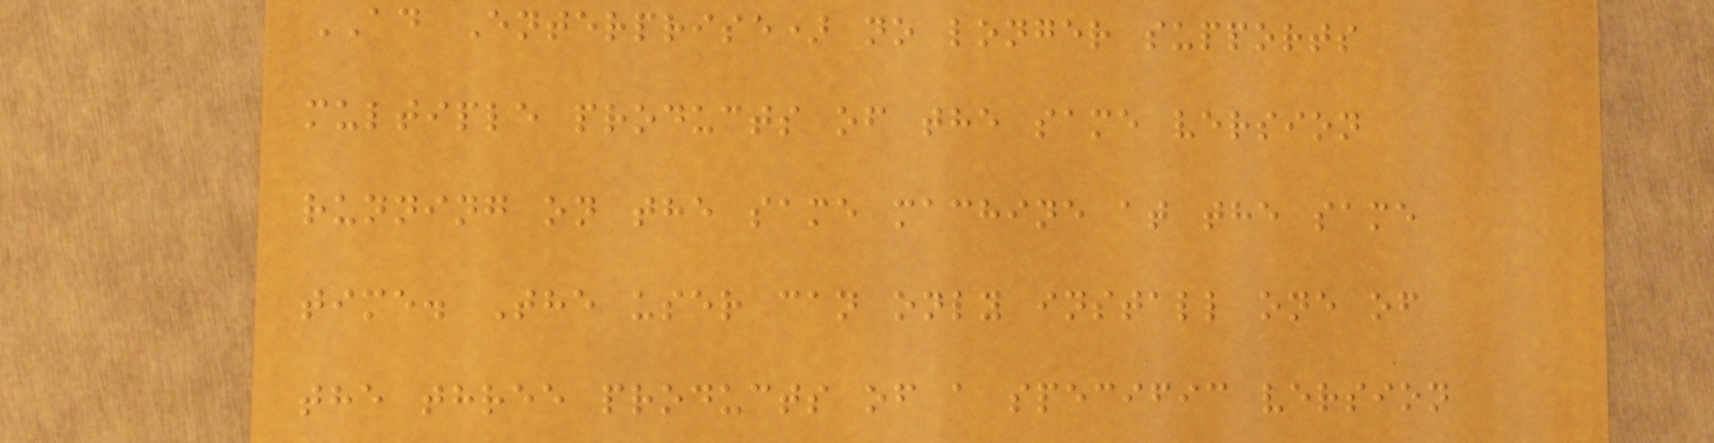AD Enterprise) no longer supports
multiple products of the same version
running on the same machine at the same
time. The user can only install one of
the three products of a specific version
